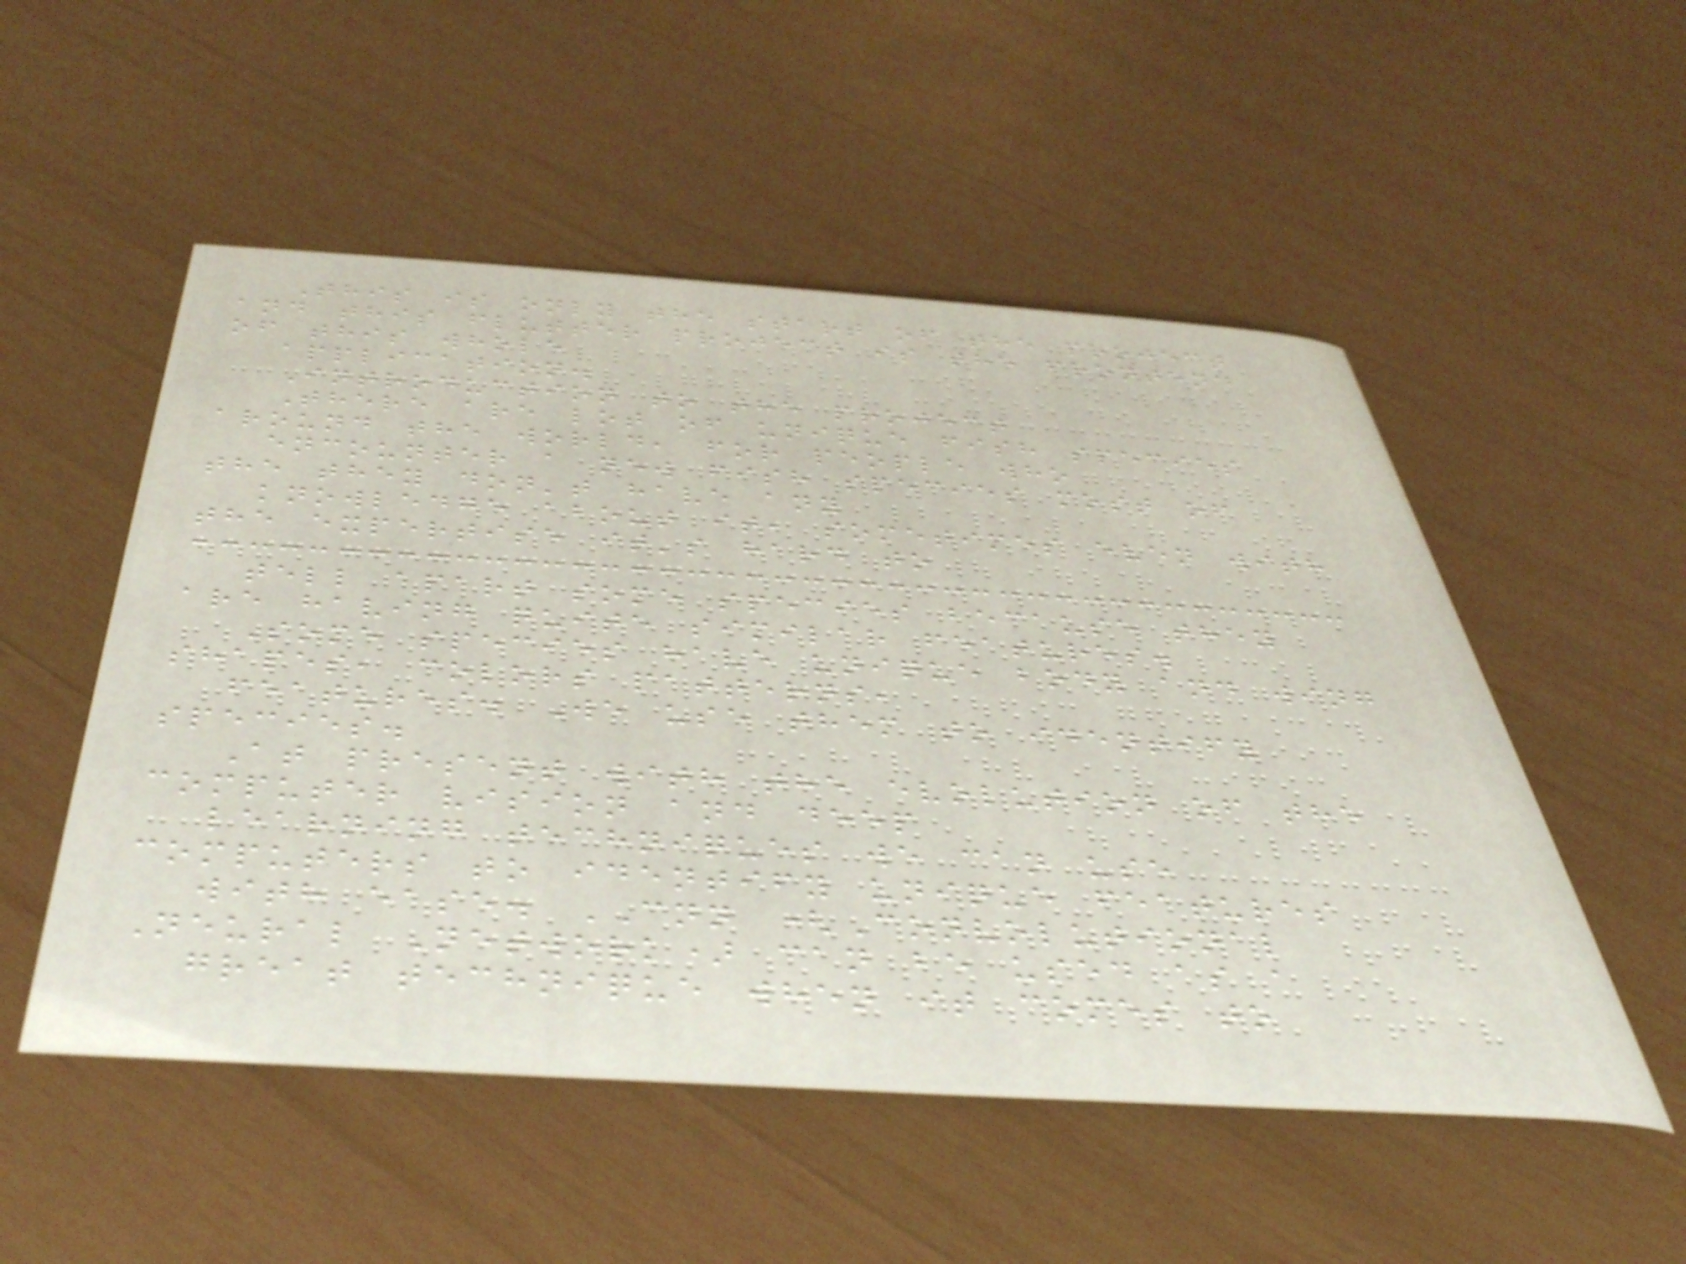This is only the start of the project
and this flutter project is the frontend
of this whole
application.
Introduction to the project
There are lot of unique fish species
around the world, for people who
encounter a new fish species most of
the they don't have any
knowledge about it, sometimes even with
the expertise it's hard to
tell apart some species because they
are having quite similar features.
Some species have unique body and wing
shapes, colors patterns,
features. We use them to identify
species.
At present with the evolution of the
computer vision and deep
learning techniques we can use
computers to identify unique features
with ease. CNN (Convolutional
Neural Network) can be used as a
great technique when it comes to
